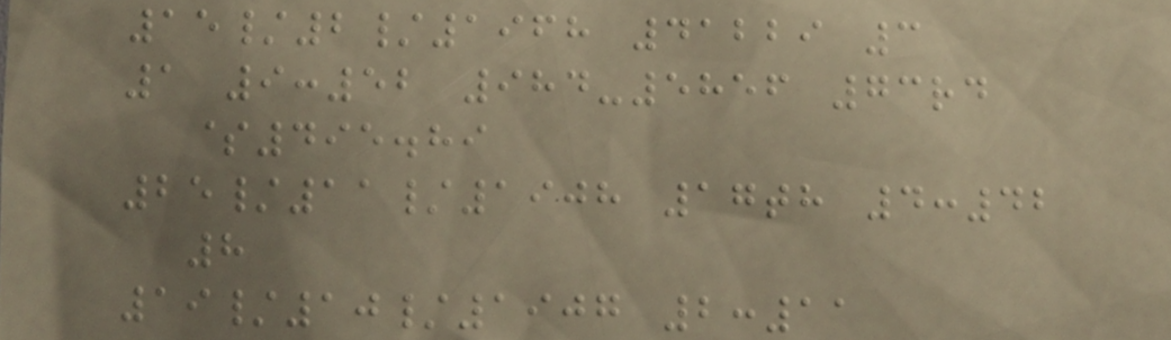15/2/1968 41229 3
1 9:52 984-5856 73rd
$495.89
25/11/1908 17th 4:42
8
19/10/1907 2:11
